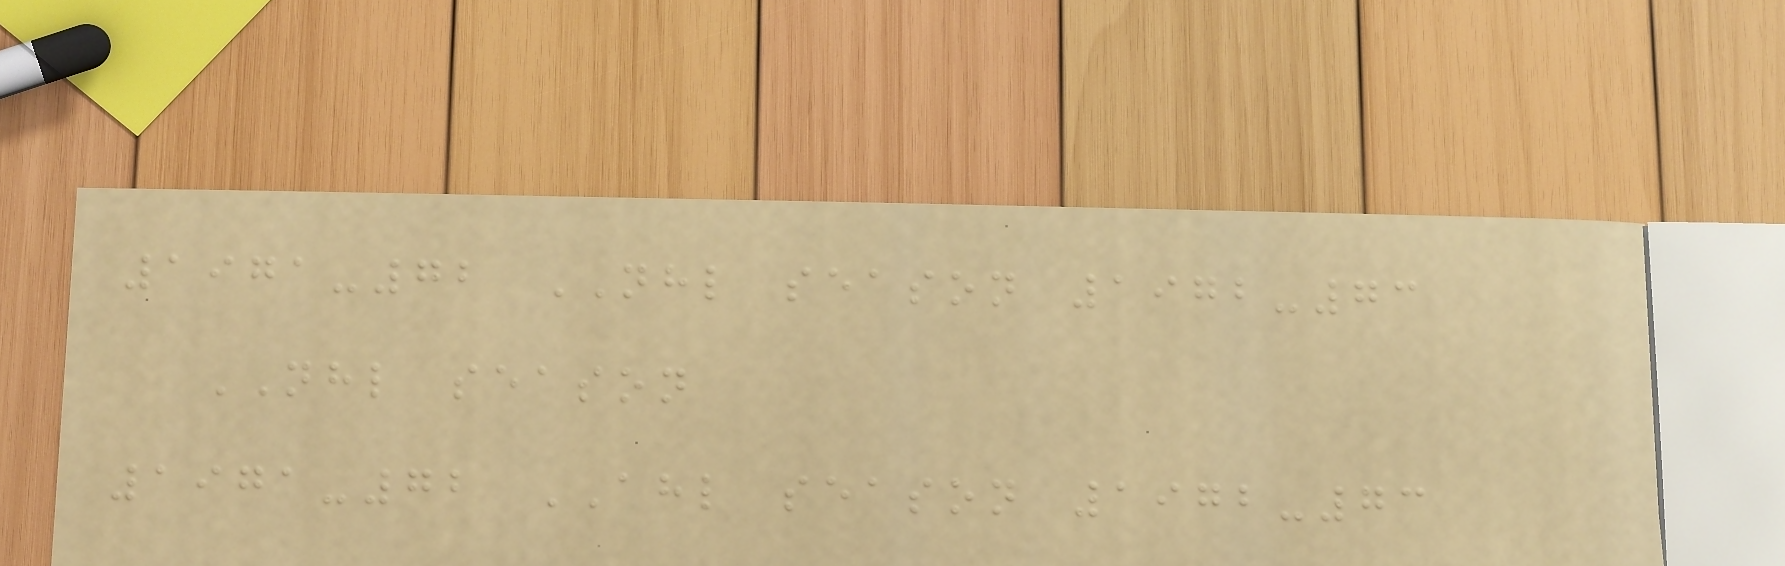1971-72 NHL season 1972-73
NHL season
1971-72 AHL season 1972-73
